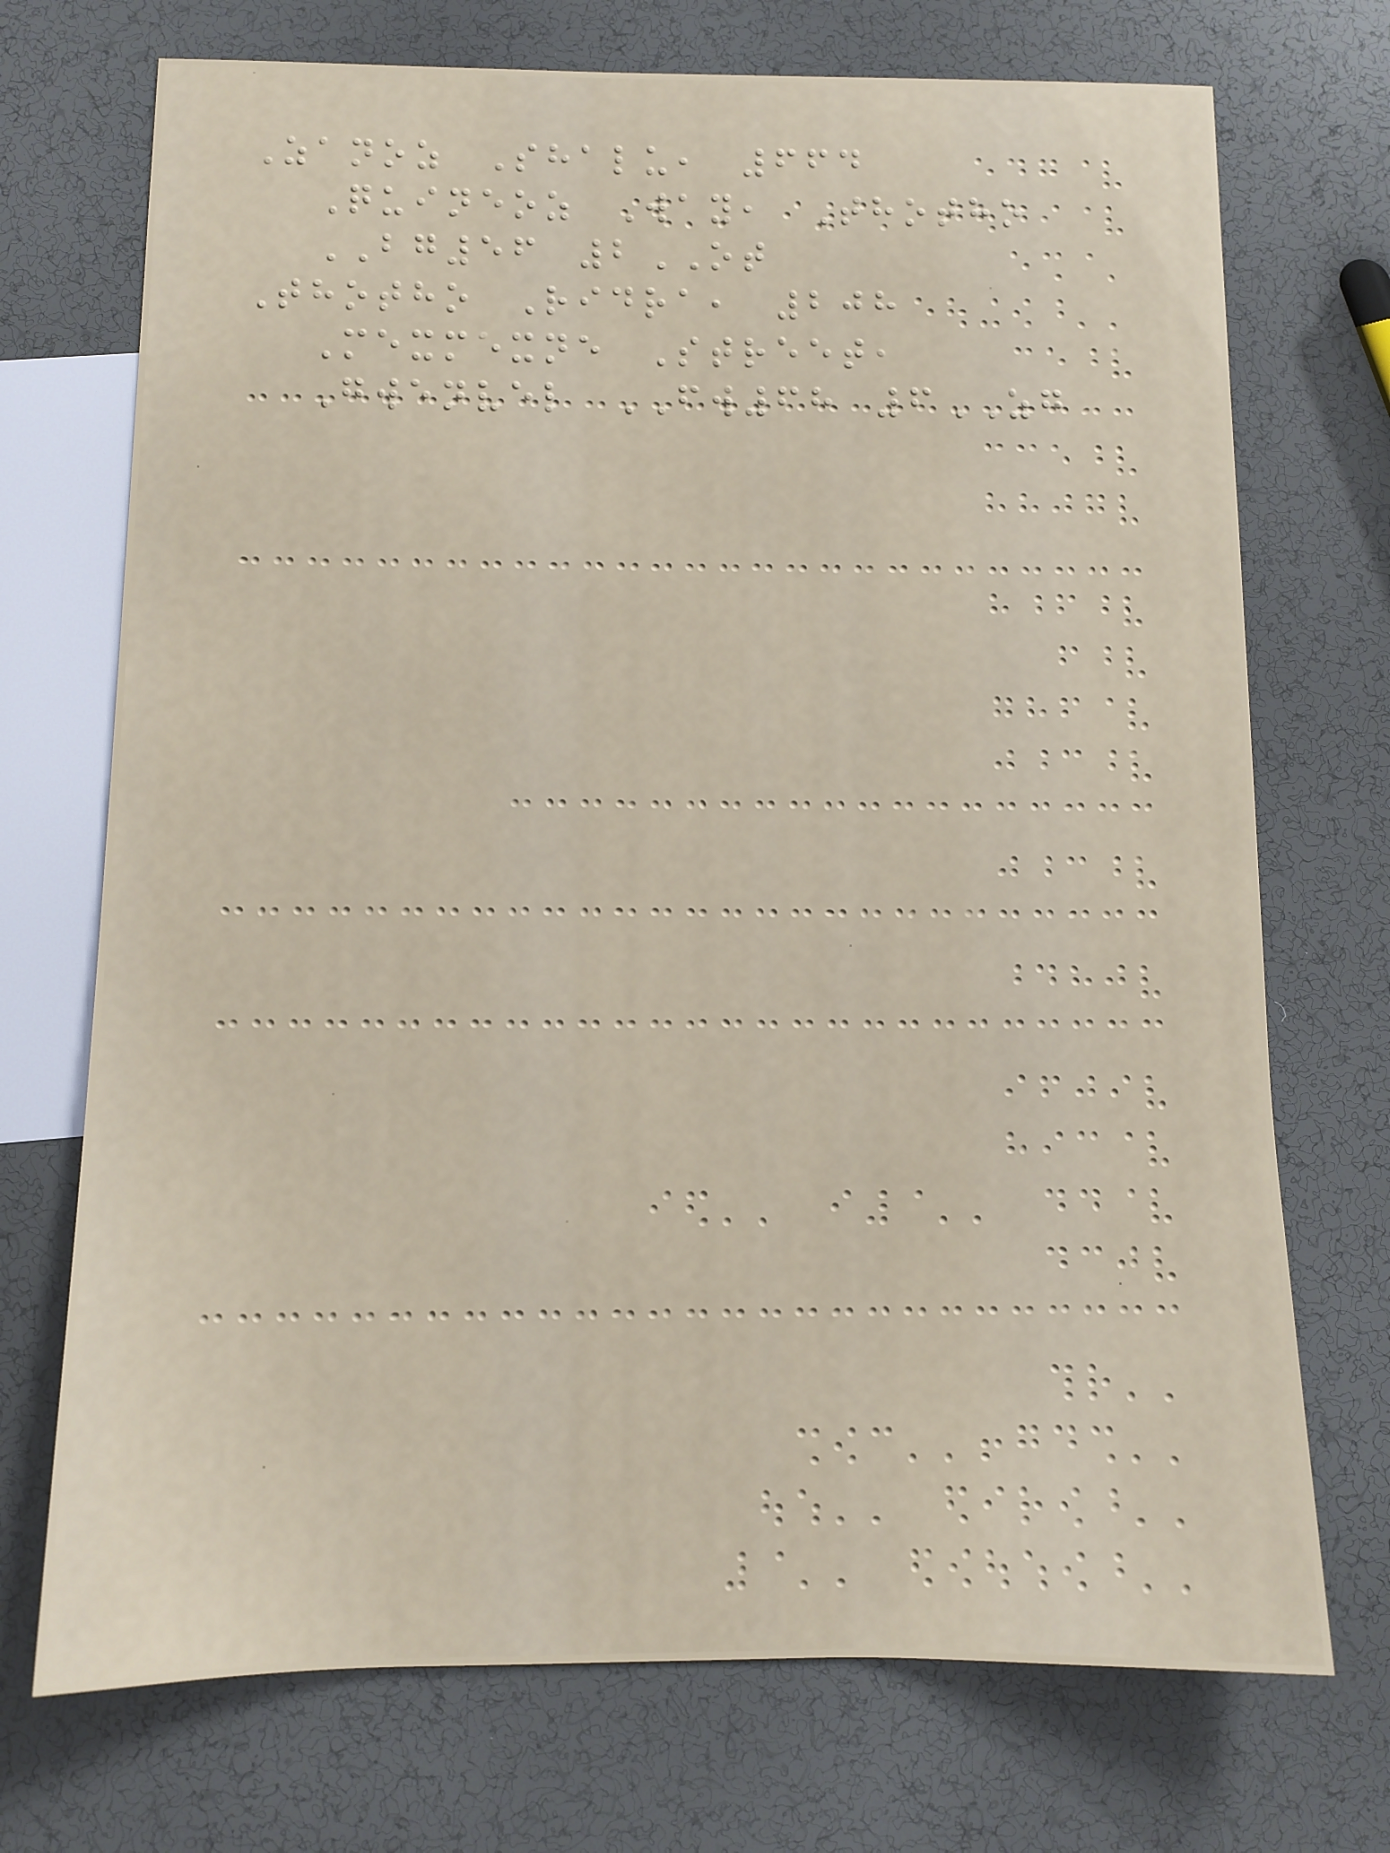Zanoz Shalu, 664
Quineoz Way, Thotho
BG56 2OT
Thotho Ridra, 208
Mexmexne Street,
Gwenvel FW68 6ZG
